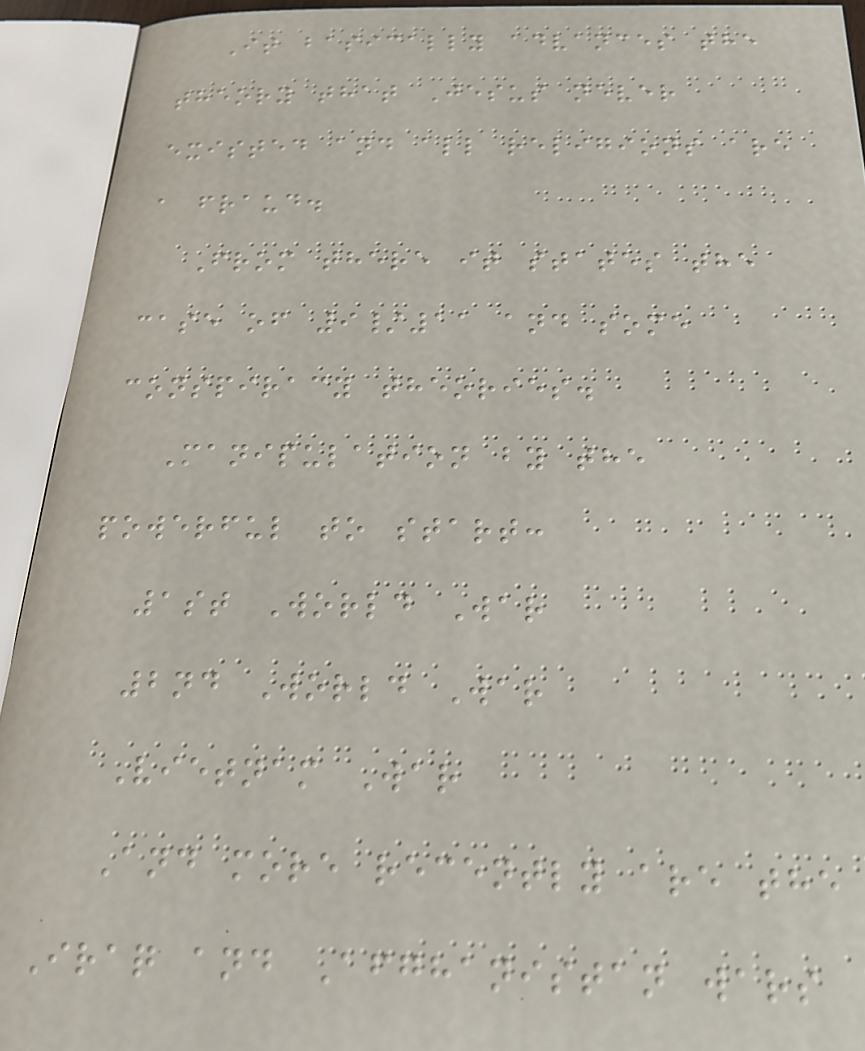It basically advances the
theory that Jesus never
existed and all religions are
a fraud.
From there it states the
case of 9/11 and some
conspiracy theories.
Manipulation by the
powerful to start:
1st World War
2nd World War
Vietnam War
And more recently are the
Iraq and Afghanistan wars
